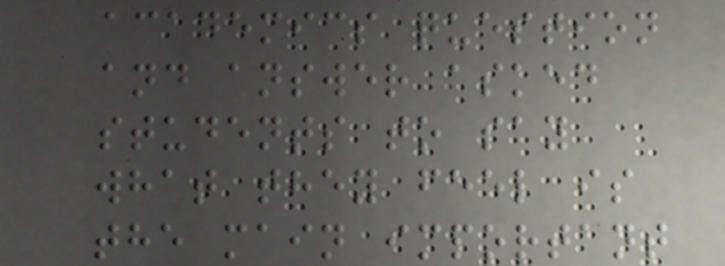academics question
and answer asked
students to say
what they feel is
the main important
